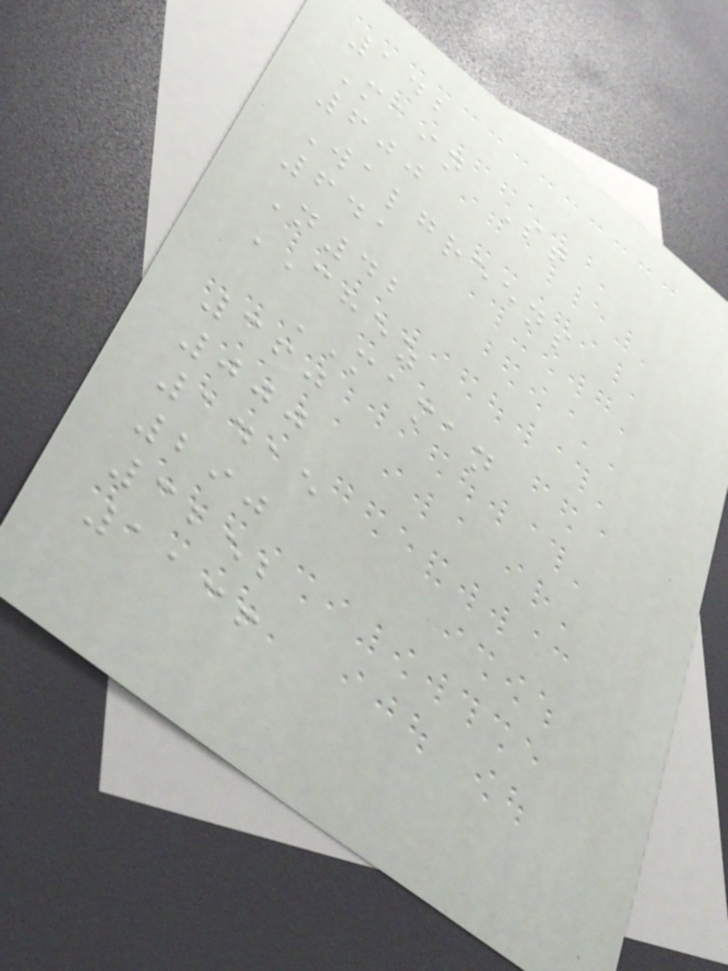142
Main St
600
Walgreens
641
N42
CHEZ
MAMAN
360
000
1415
290
3252
1136
